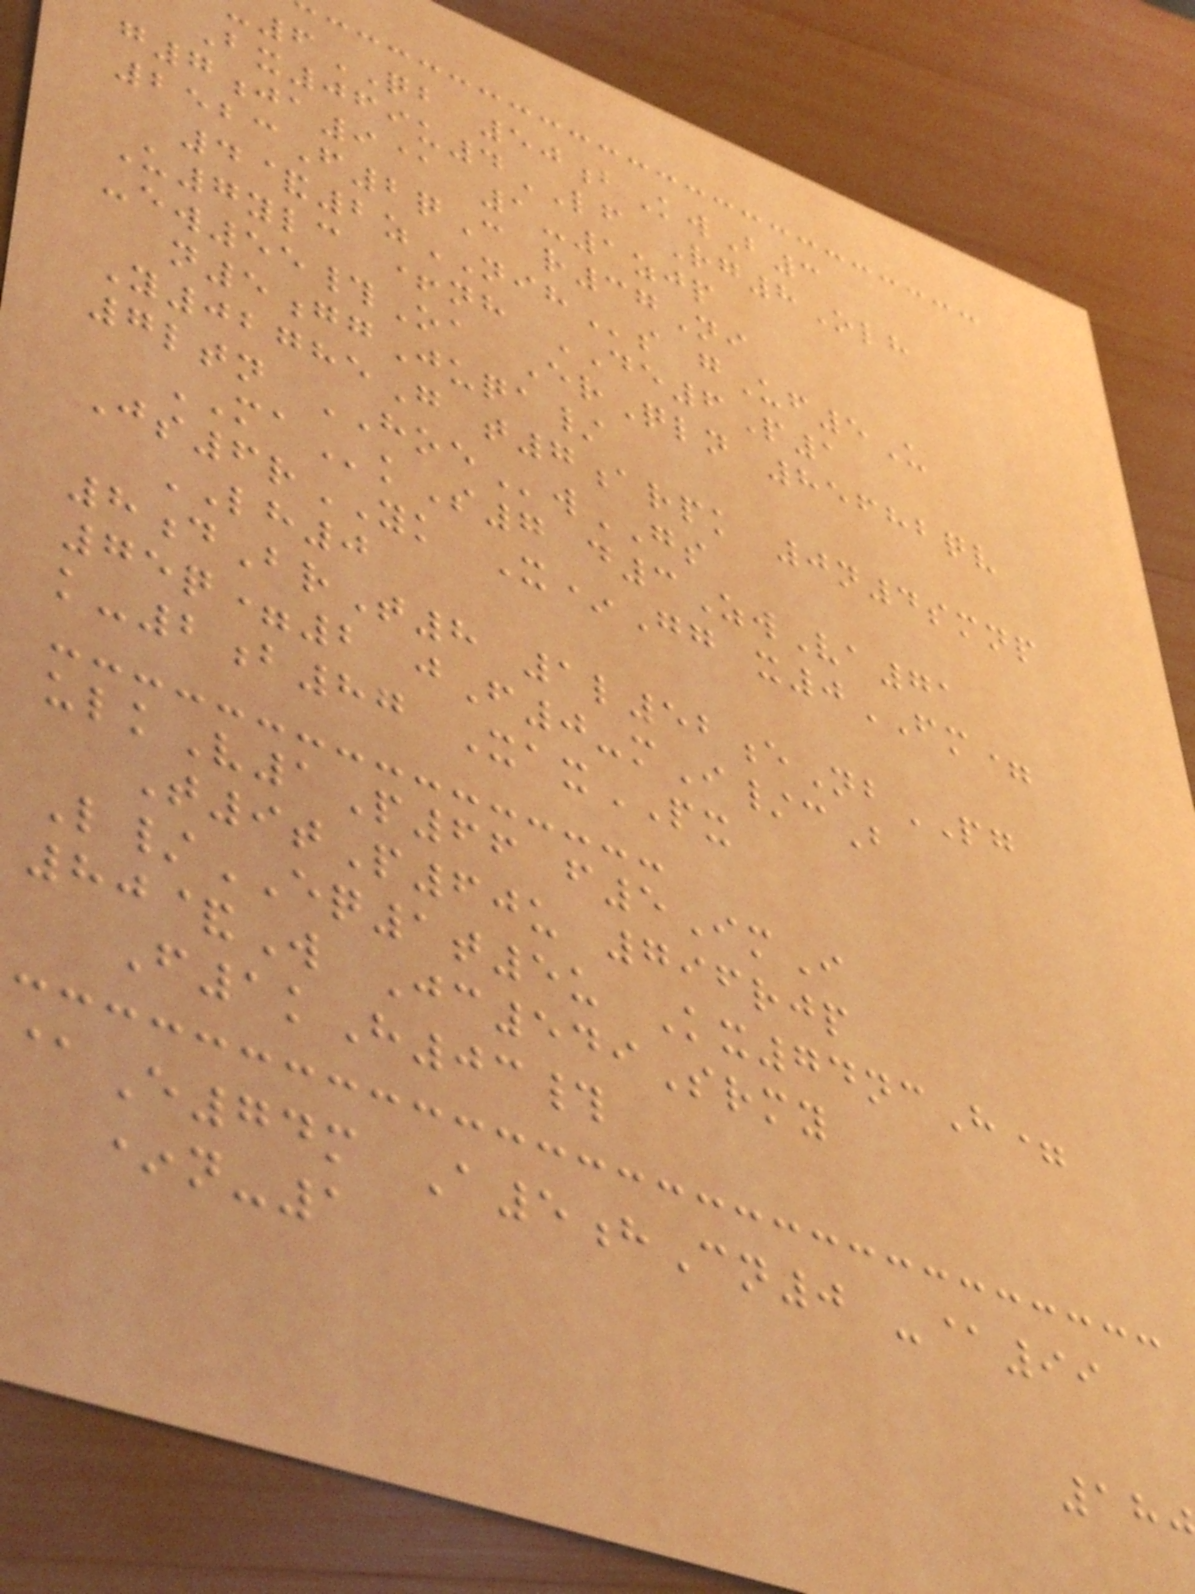6QB 50bKwB3
Bx069u4LF Rg8Olh
g7ja9@ 1-1zjp
2523F2qC r37Ni
4&2zNIHs gUf5U
U7ylc +nh DE6P1
-ew55#Oa ErQln 85682qv
n5ggJuqa/
Y02785G t7arpk 0n4smnp
7ltn HOEwGS
MAkS7 d3ZwVa71
Js6rYK X*Gg x0FM=
LH0
8dBrT8 1l52eNbPG
75q=2 jF0-mI/cB
k-2b87 XaxPX
ulkV1P66 f5ImI
T9tP60u 796rjp
L/EQ1t5u Kx74ncH=
80&W Jc549Srmy
F1kH03#
@E74m A5hCn0 -@99
*n-1
